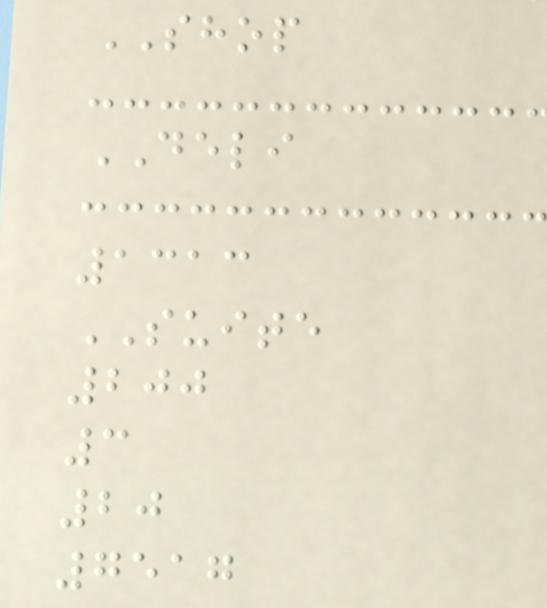SHOP
DELI
1313
SUITE
200
3
20
7517
